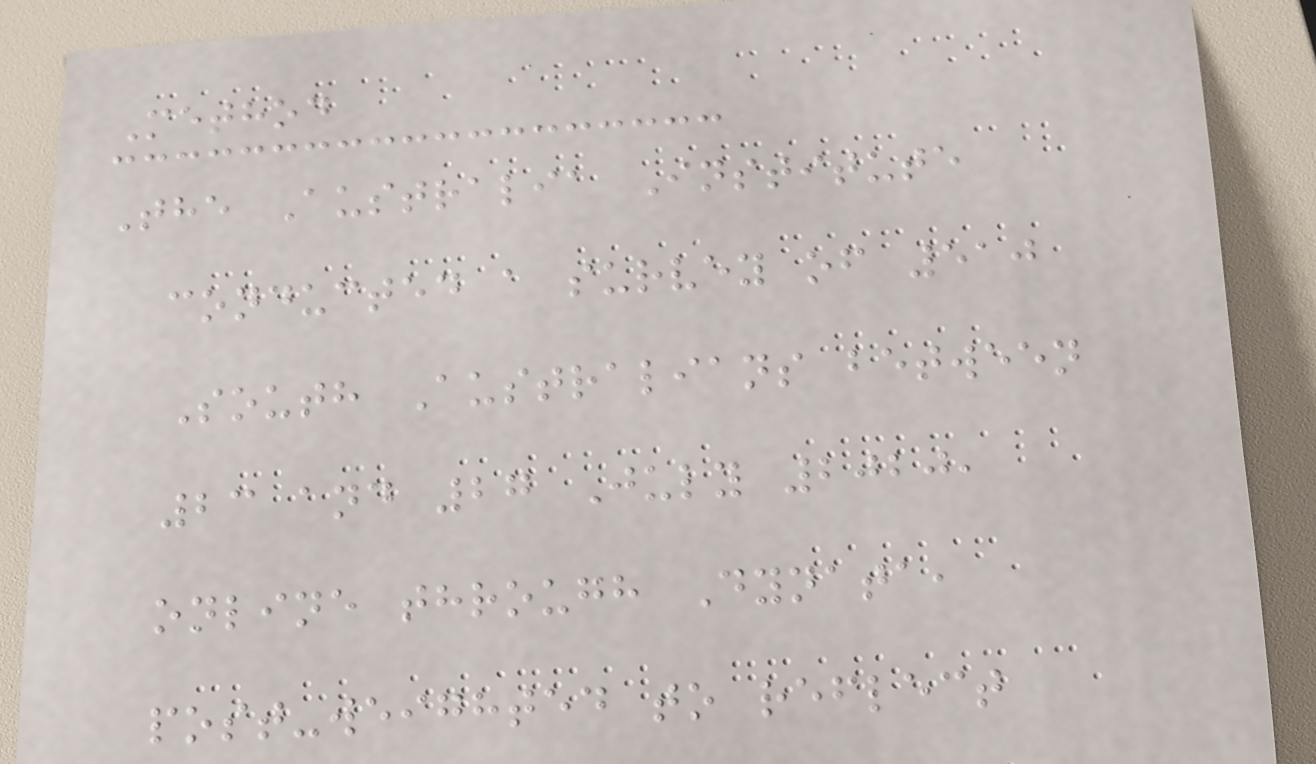Method
The Australia Institute
conducted a survey of 510
South Australians between
23 and 27 July 2020,
online through Dynata,
post-weighted to reflect
